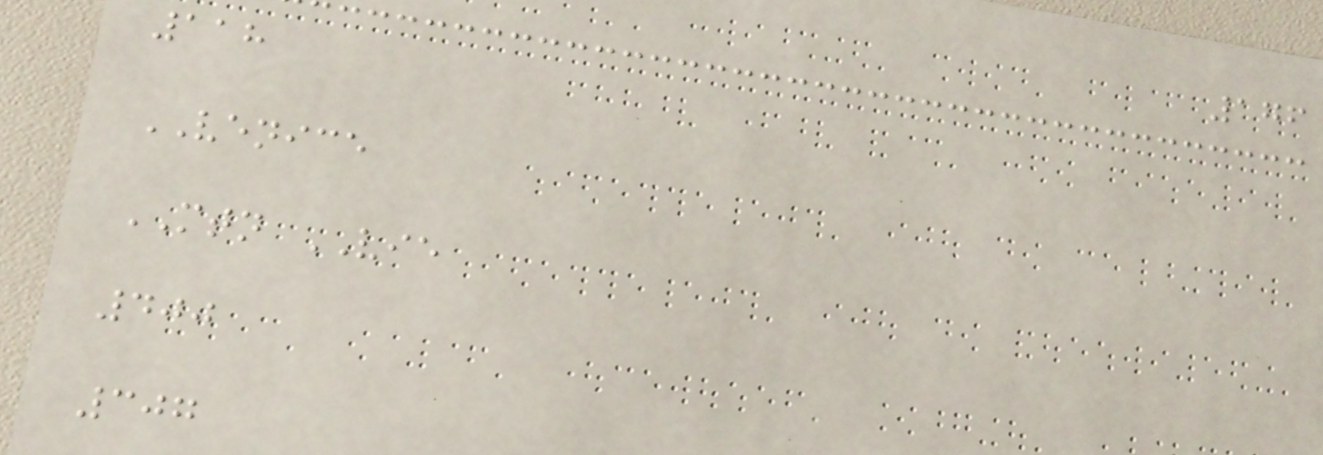176
118
VENICE
MTN VIE
400
307
